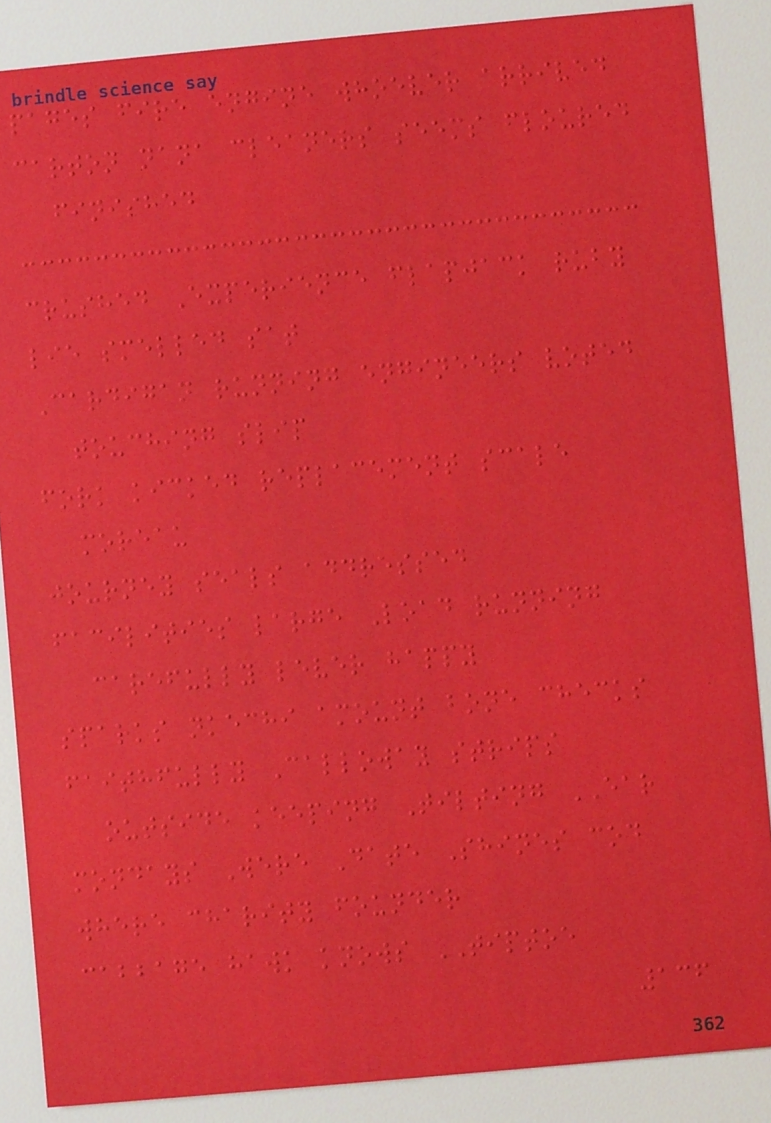pages fire engine whoever arrived
carton nana cleaners seems floured
finished
crushed Experience flapjack ruby
lie smelled sat
Cardigan running engineers voted
touching slip
fork kicked replacement scale
moreau
journey seals addressed
facilities large Load running
carefully lever happy
sparks nkechi amount bone checks
faithfully Calloway strips
outside keeping Tilting EAR
mondays Were Date Shines cod
where charity founder
cabbage hawk knows TIPTOE
136
